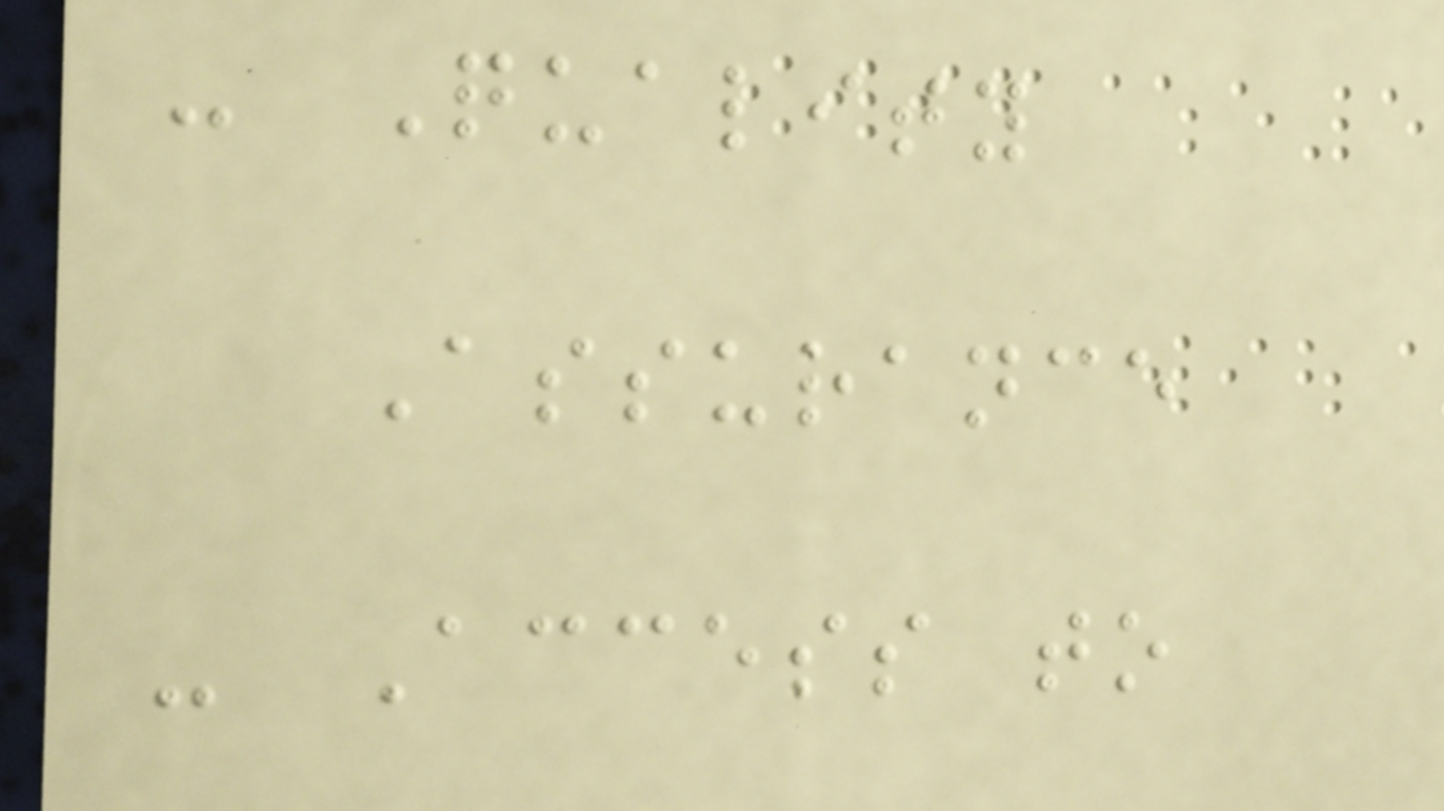- Quality
Assurance
- Access to
